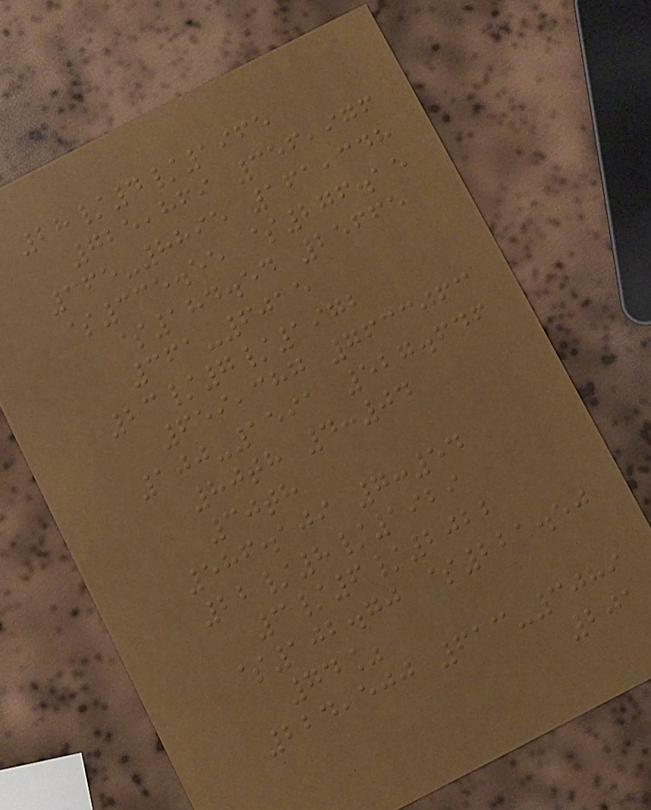28/4/1965
725,869 356,976
365-8895 161,348
$335.55 $276.15
$184.54 25665
361-6015
23/7/1972
659,387 7633063
100-1591 527.646
80th 4:04
30th
586.109 7:54
22/8/1929
3/6/2022
$102.70 $221.50
74%
224,500 613-3089
201
